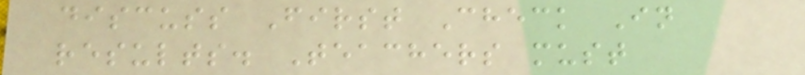discuss First Check In
results. Teachers must
